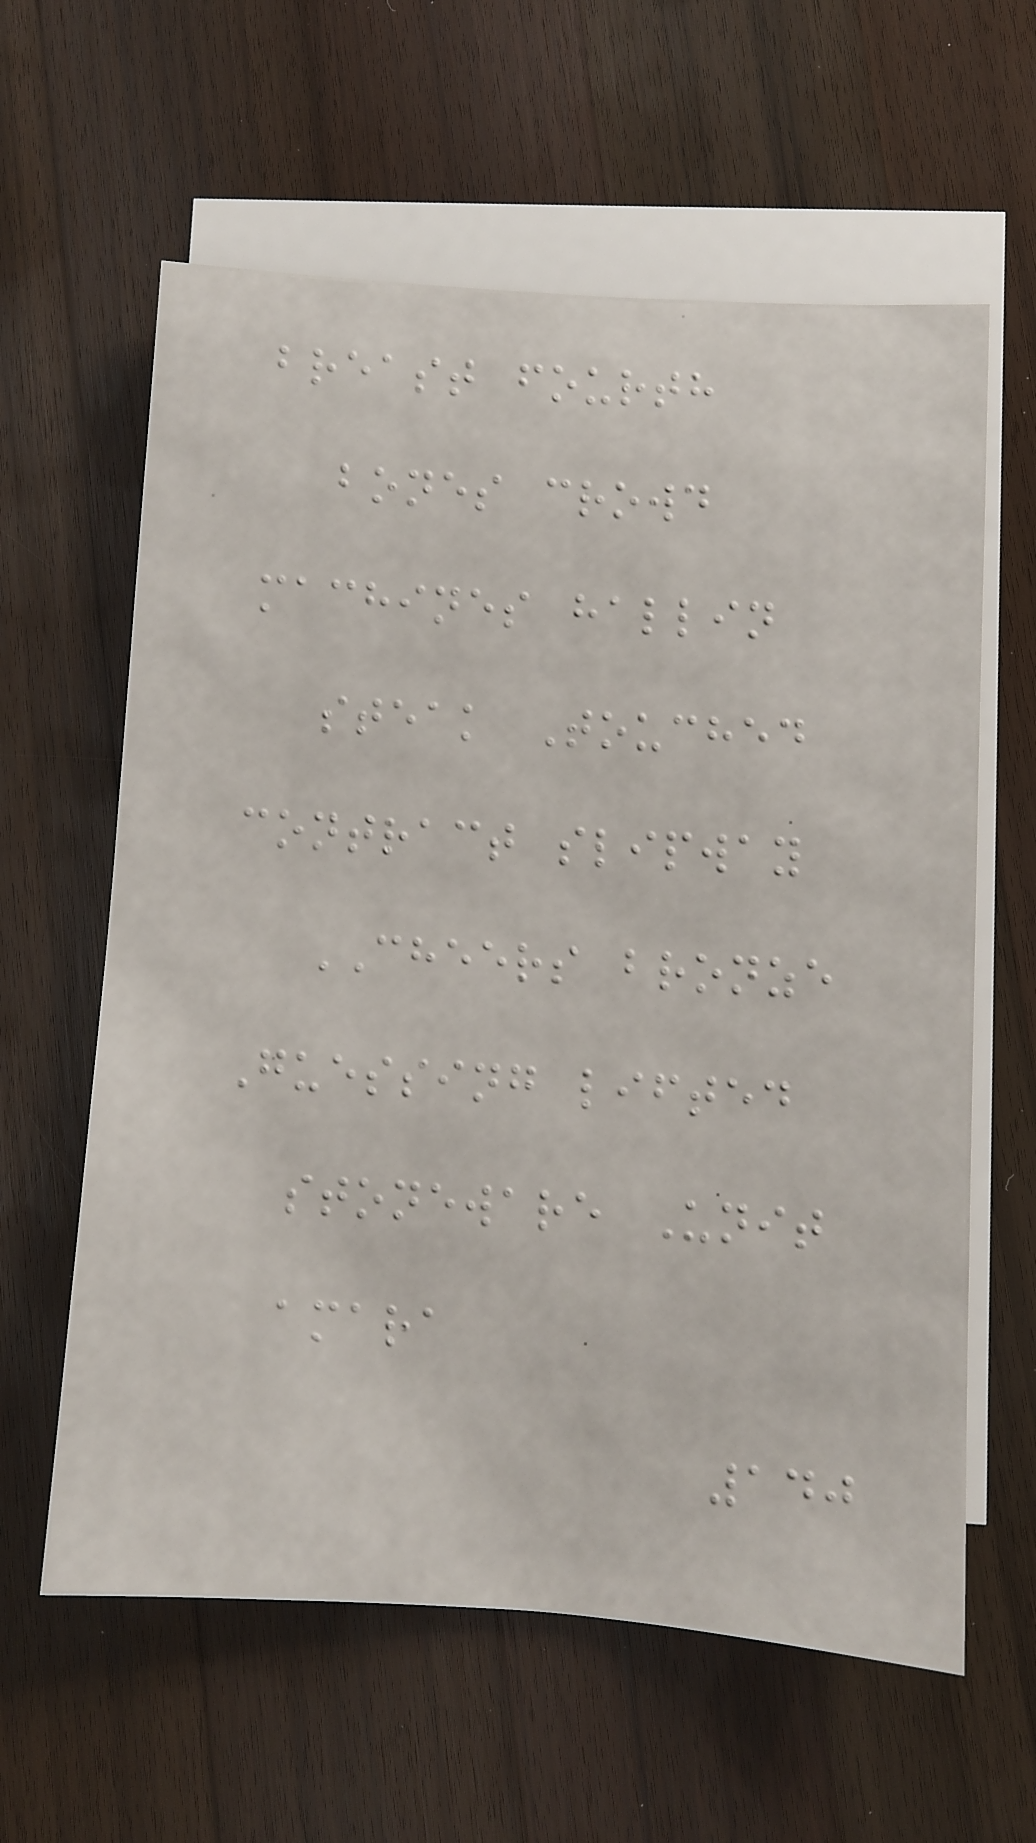breast fourth
bones crowd
machines hallin
steak Touched
contract slipway
CHEERS bronze
Guessing lifted
stoneware Unit
amara
140
